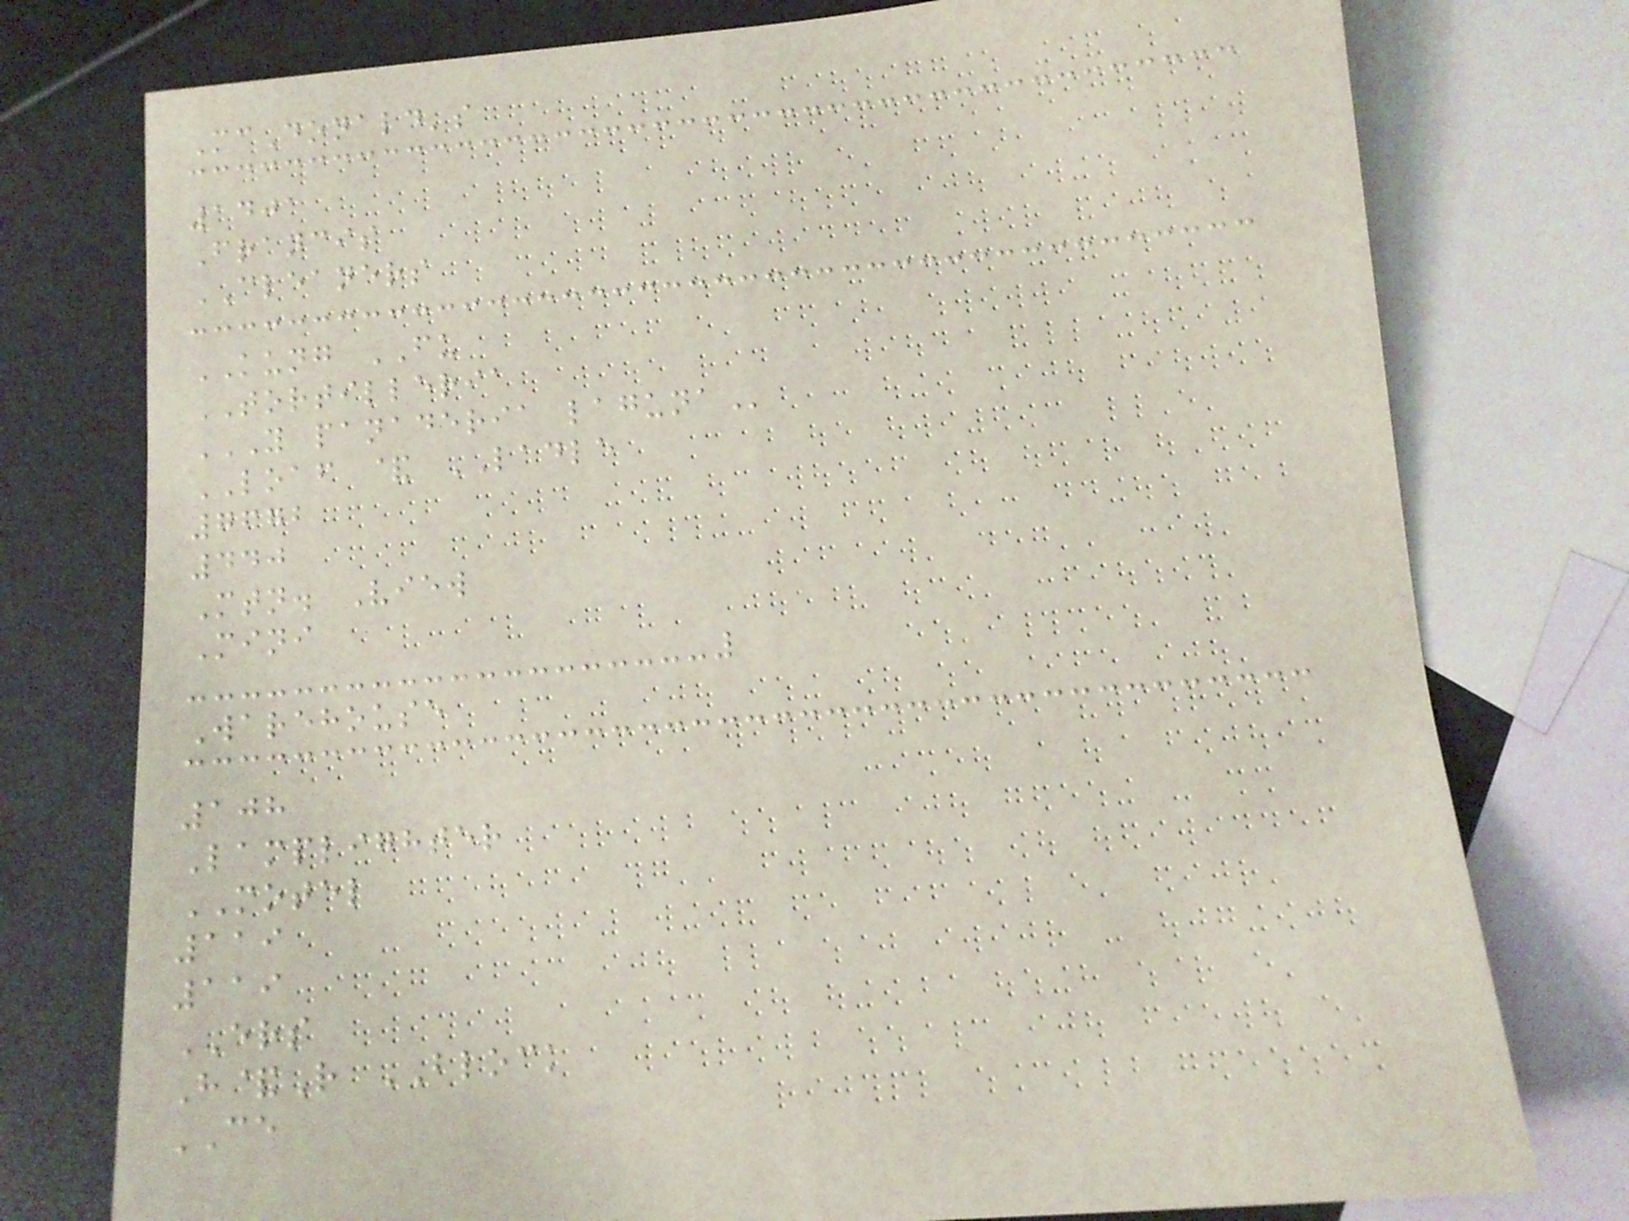McDonald's
1401
Francis
CLEANERS
KUNG FU
TORTILLERIA
Y PANADERIA LAGUNA
LOAF & LADLE
7672
440
Mtn. View
Mini
Warehouse
108
Lamplighter
MOTEL
119
119
ERS
H&R BLOCK
CE
